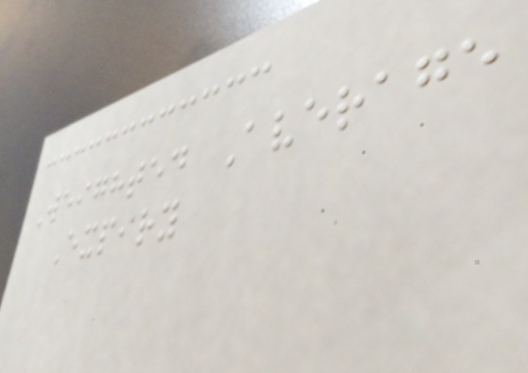Weighted Average
Expiry
